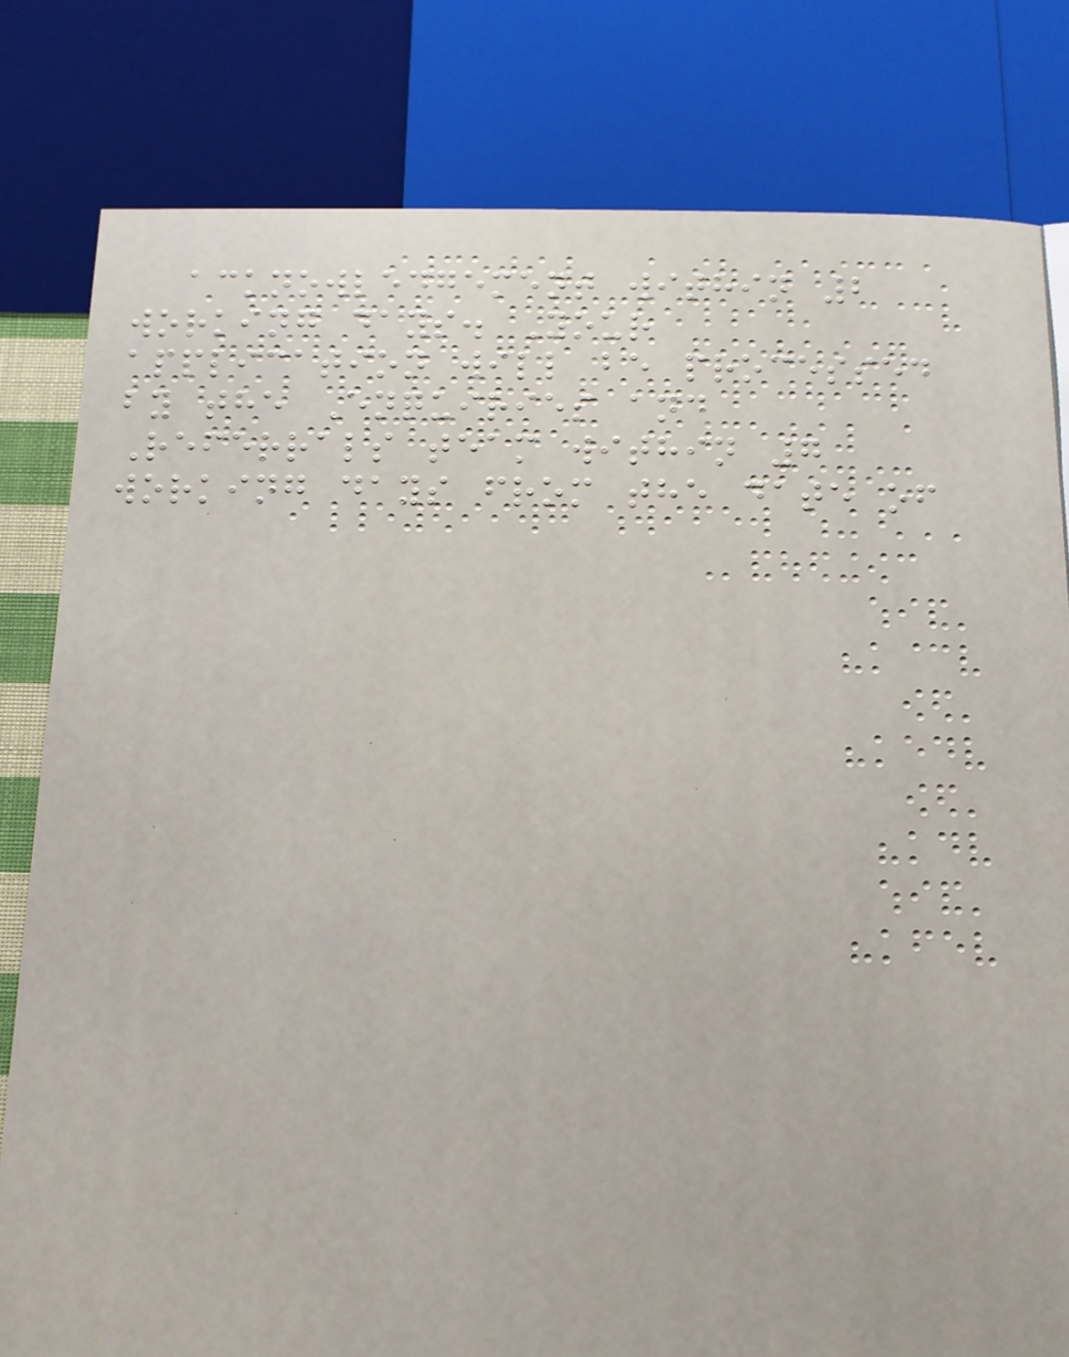acknowledgement within 2
working days. Your
application will be processed
by the Enquiries and
Referrals team within 7
working days from the date of
